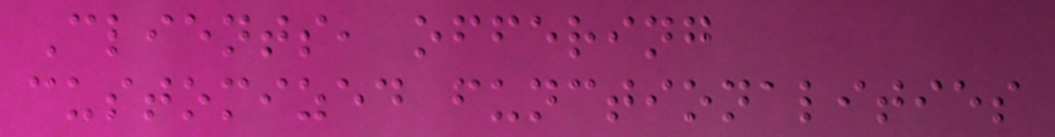Clients, offering
customized functionalities
